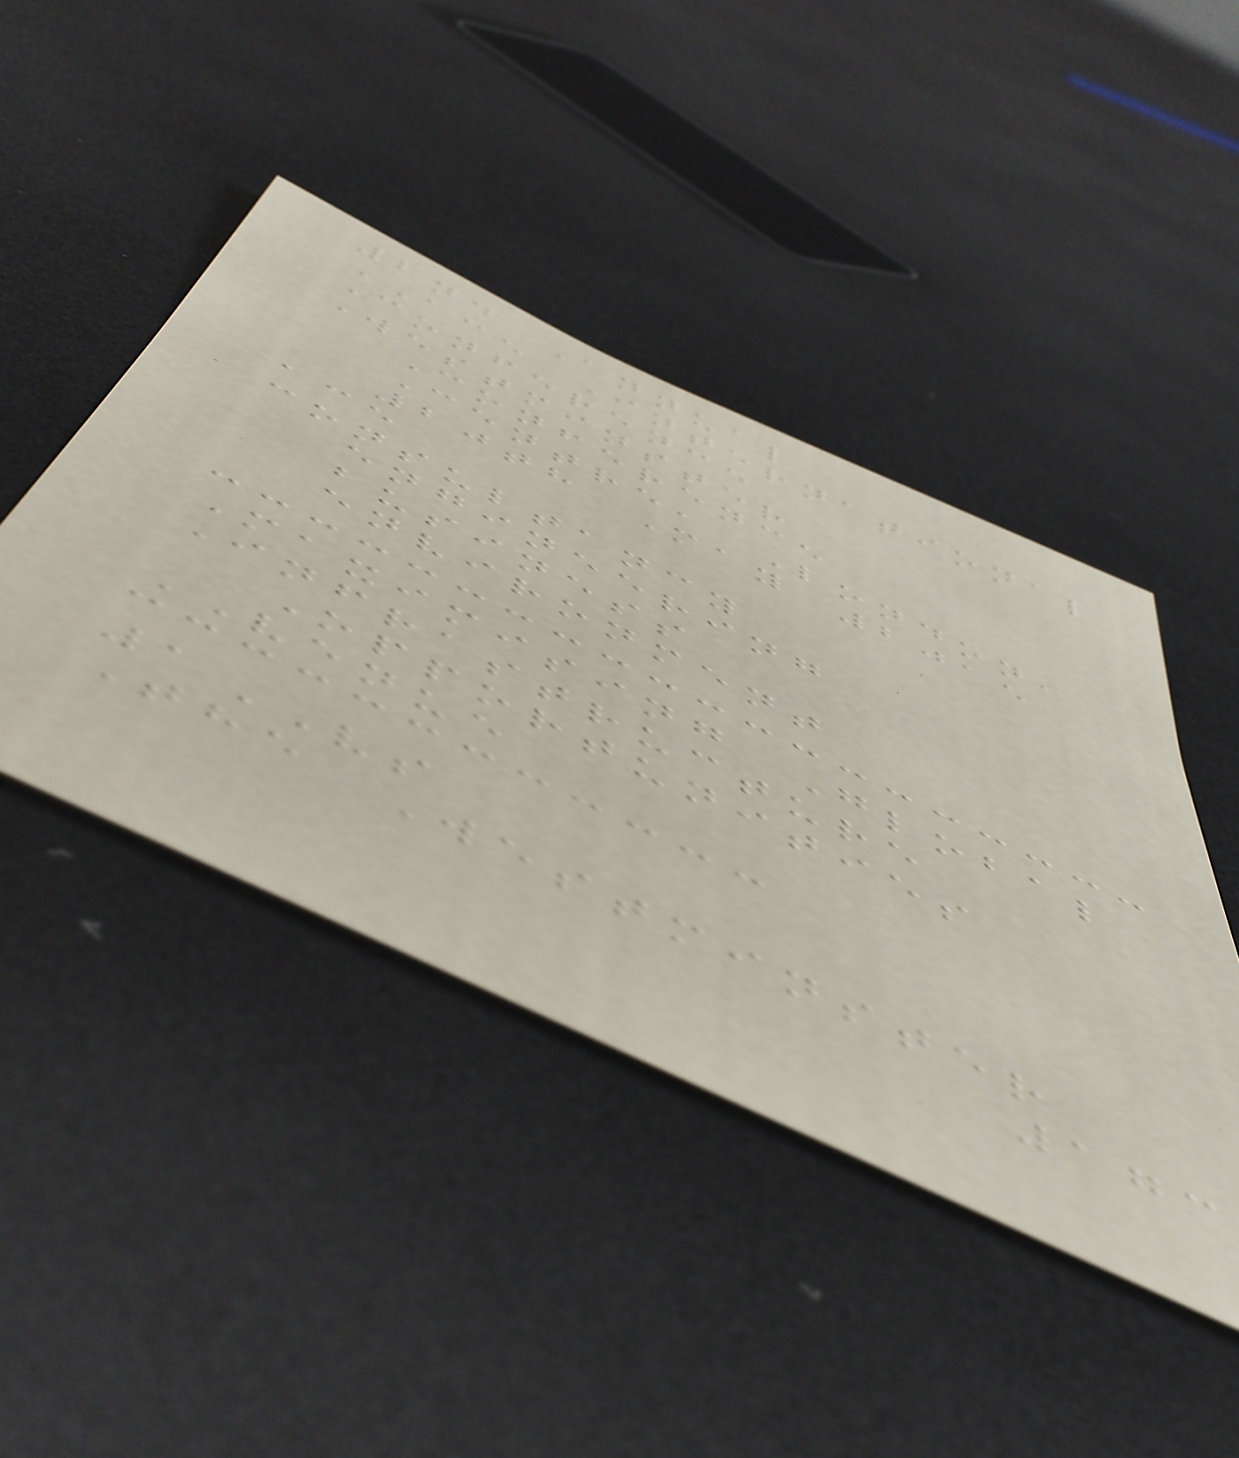2nd Annual
ACE International
Conference
Westminster
Conference
Centre, London,
20th May 2015
ace
consultancy
engineering
business
environment
Maximising Global
Infrastructure
Opportunities
VENUE
1VS
The Westminster
173
